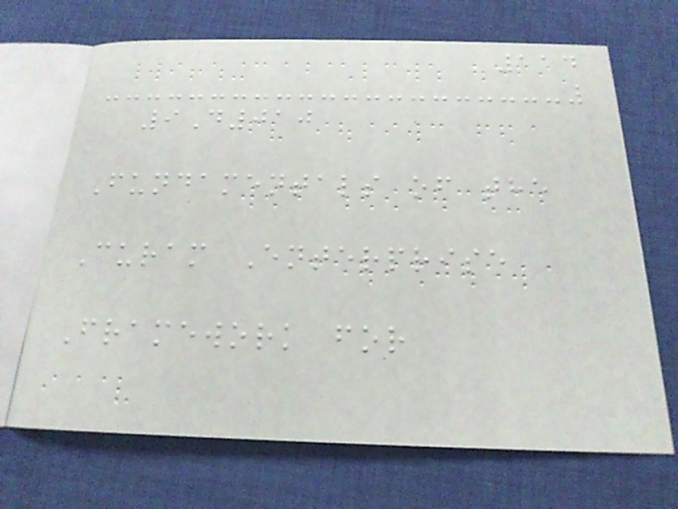114
9D010
Fundamentals of the
Curam Enterprise
Framework for
